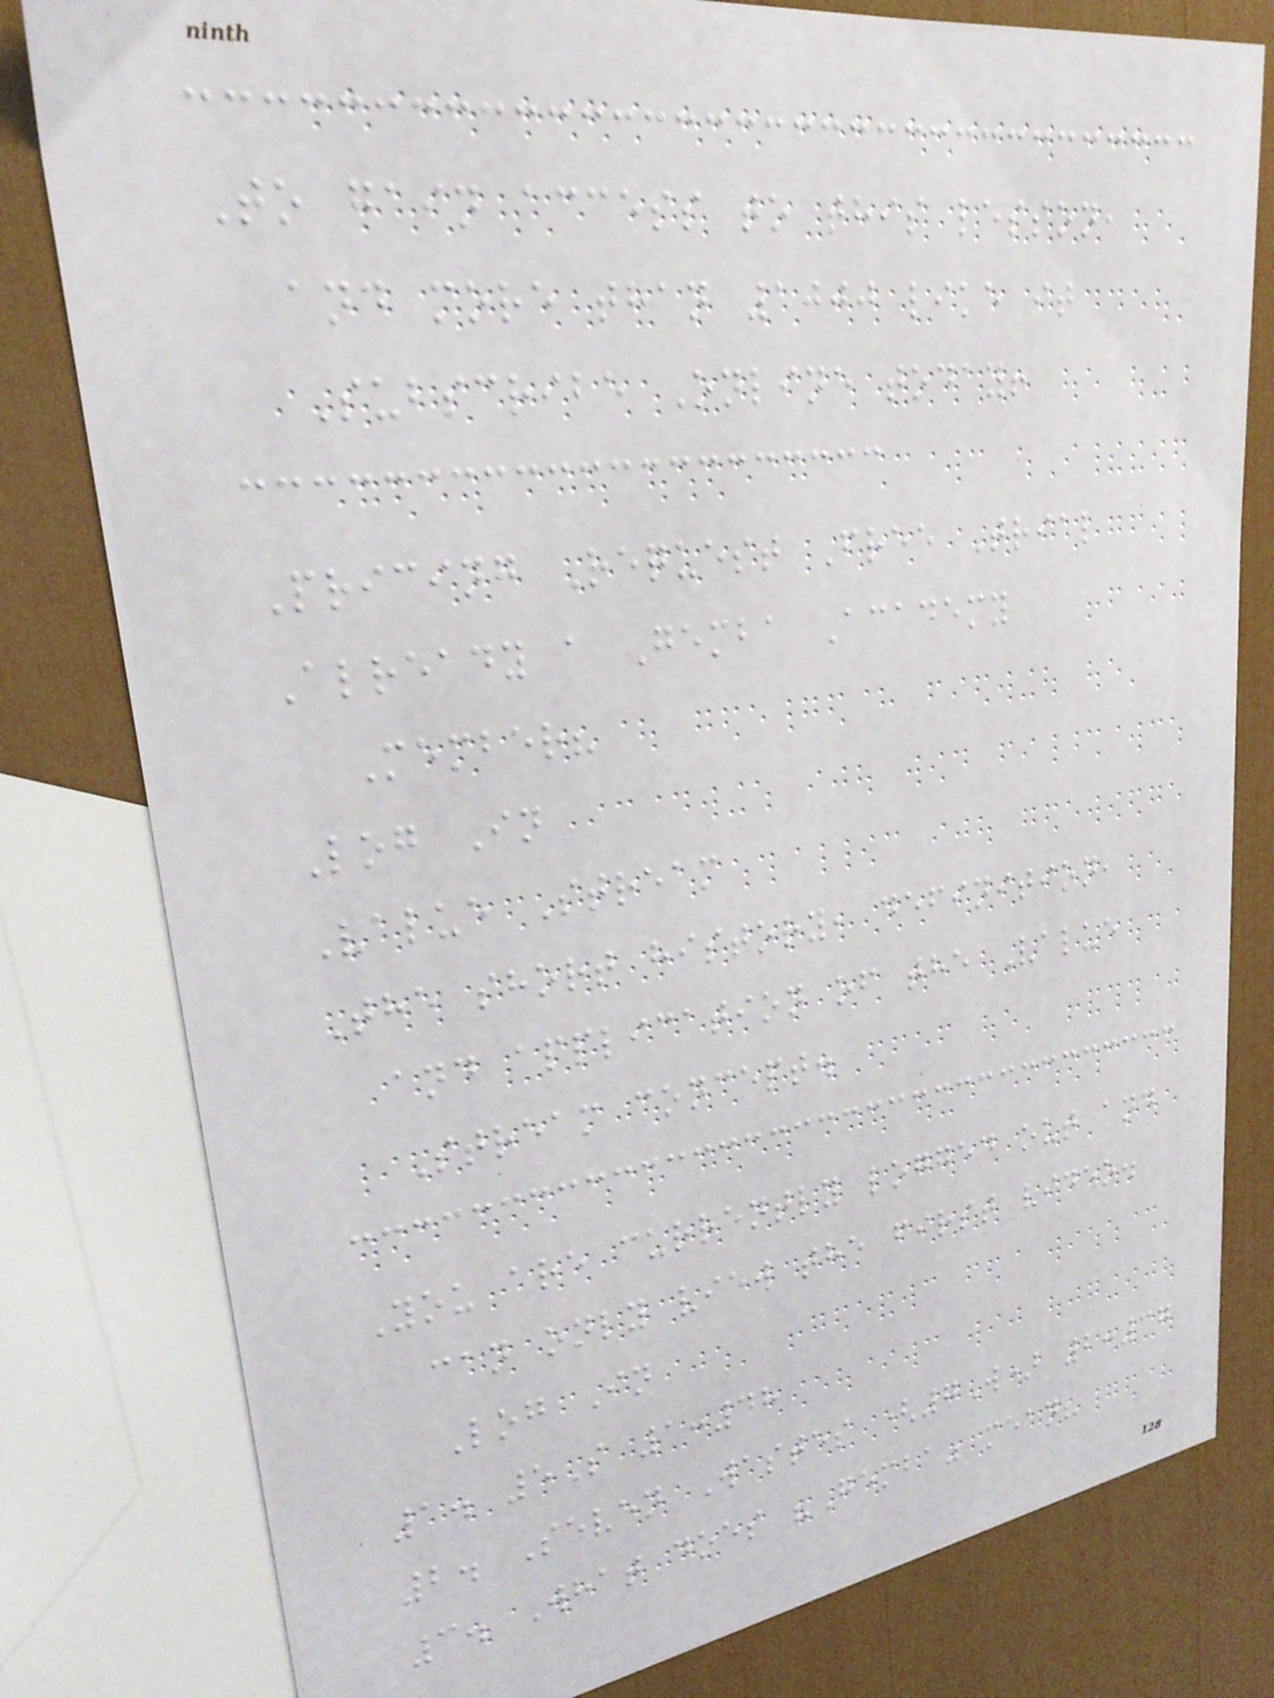To gain access to this lesson,
and more than 1000 like it
Subscribe Online today!
Pricing Request Free Trial
Already a Gemba Academy
Member?
Log In
Value Stream
The short history, definition,
and application of the Value
Stream concept.
You are currently logged out and
can only view the first video.
Log In
1. 5S 1:48
2. Seven Wastes (7W) 2:37
3. What does "Gemba" mean?
